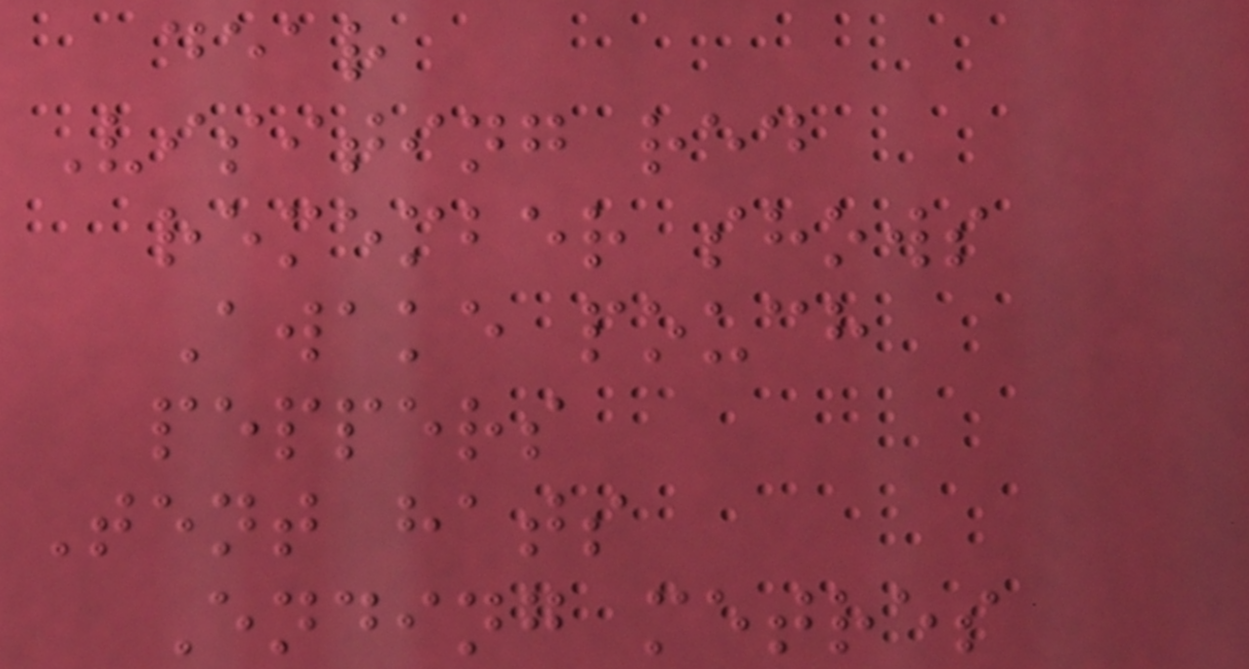dear
Visiting red
remember shows
Awake pouch
peppers
Tent hats
Ending metres
